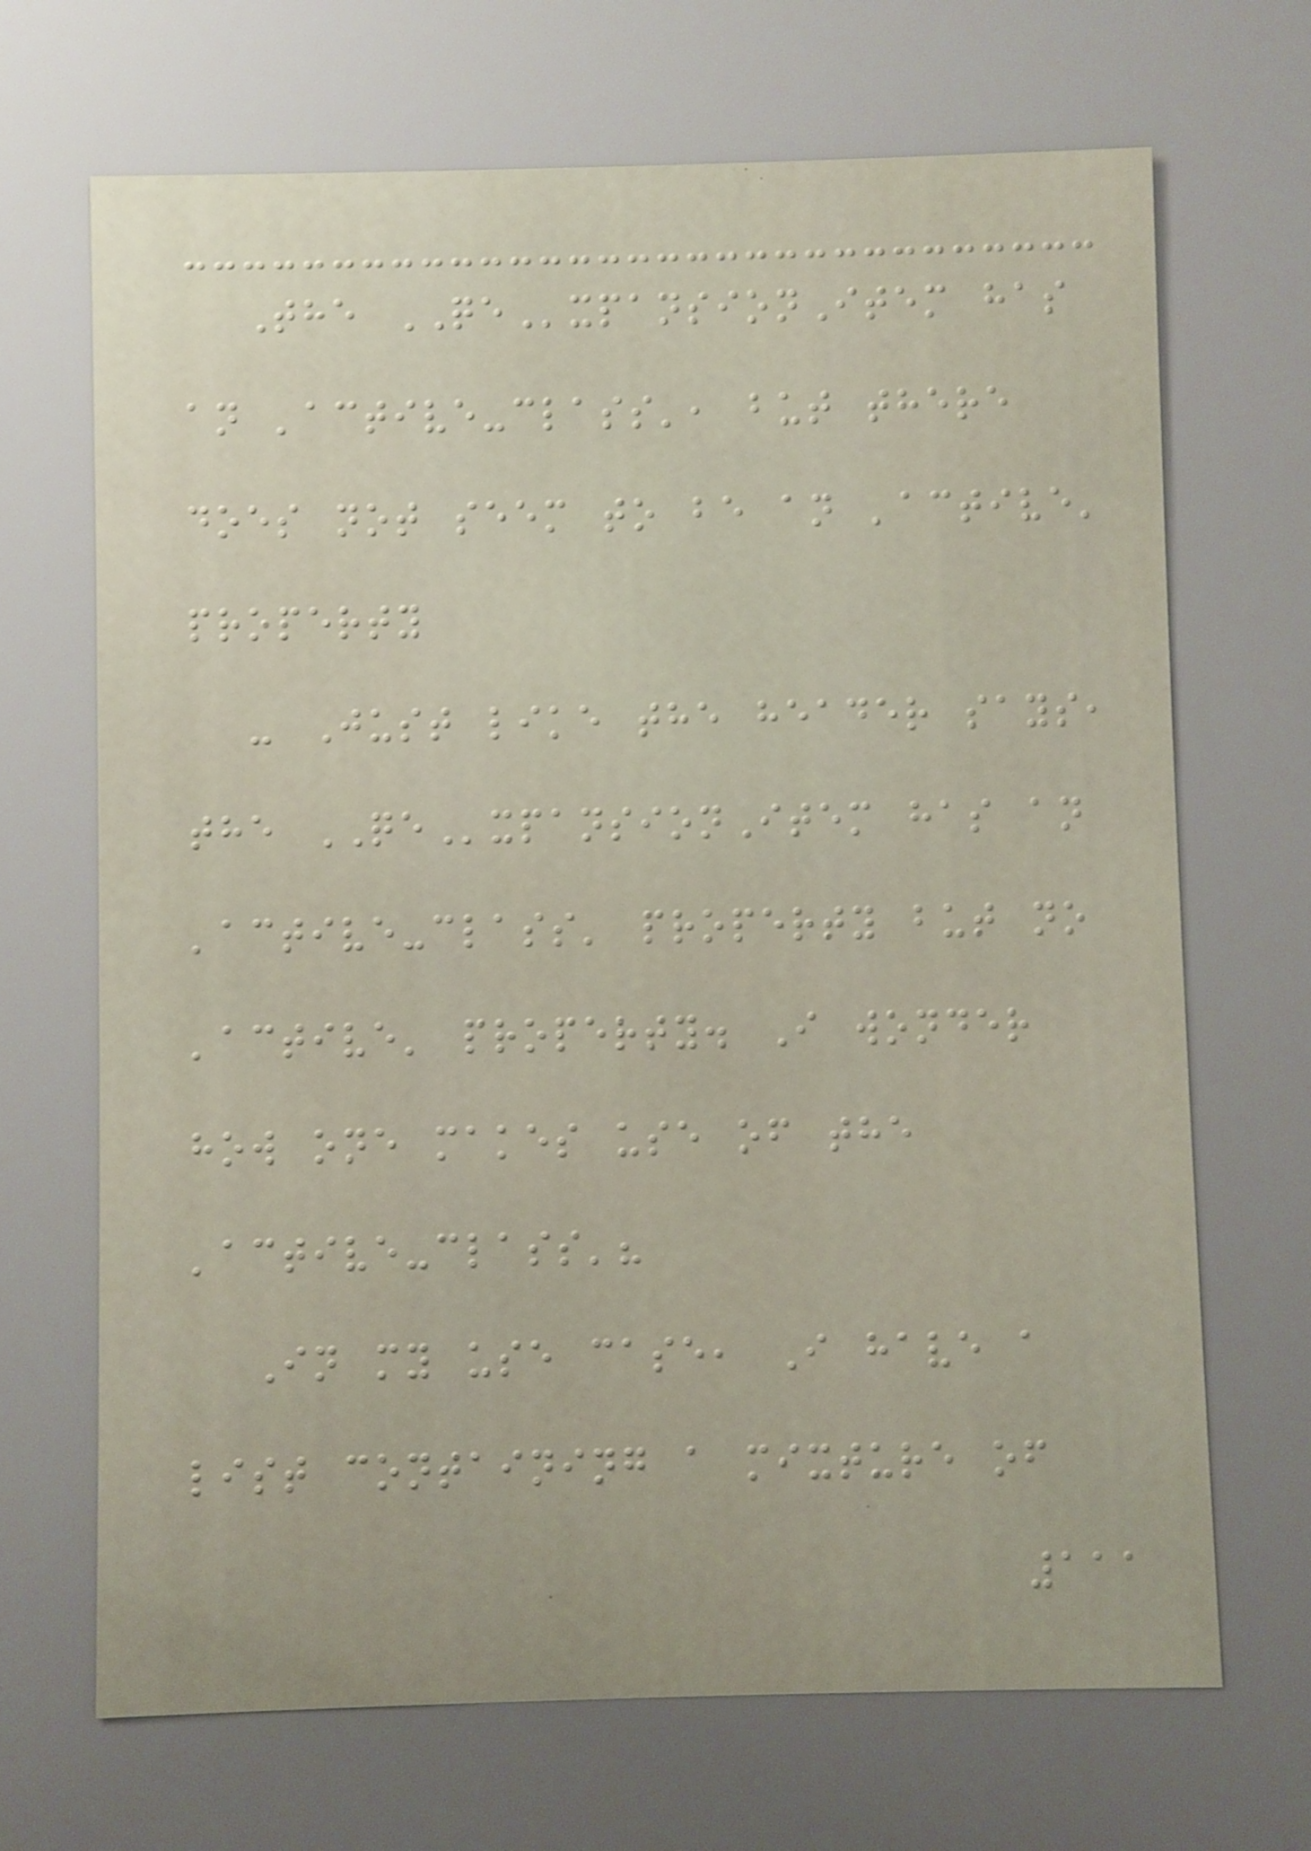The QExpansionItem has
an 'active-class', but there
does not seem to be an 'active'
property
- Just like the header says,
the QExpansionItem has an
'active-class' property but no
'active' property. I wonder
how one makes use of the
'active-class'?
In my use case, I have a
list containing a mixture of
111
